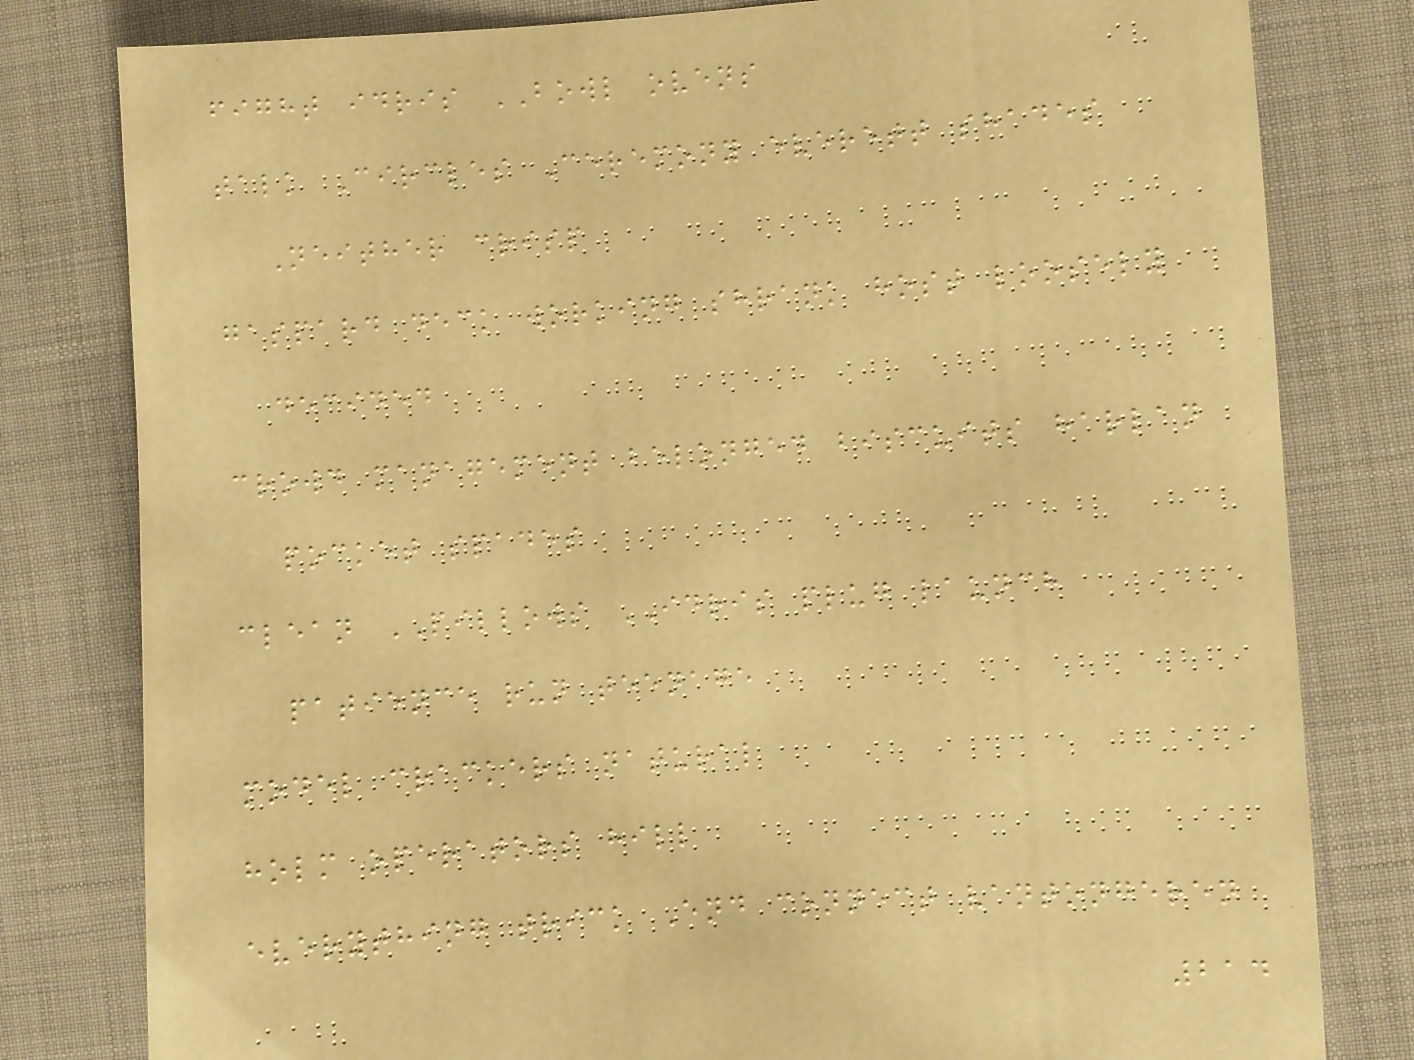fight idris BOWL ovens
talk Circles Ceremony everett shades
Neither crisp
gaspard deck working shrank host loosely
decided
crowd management belonged biscuits harlan
pocket spades
clean PILLOWS IDRIS plug launch
patience run teenage
model crackers natural
holm operators hill
everything trick End connect vantongeren
214
